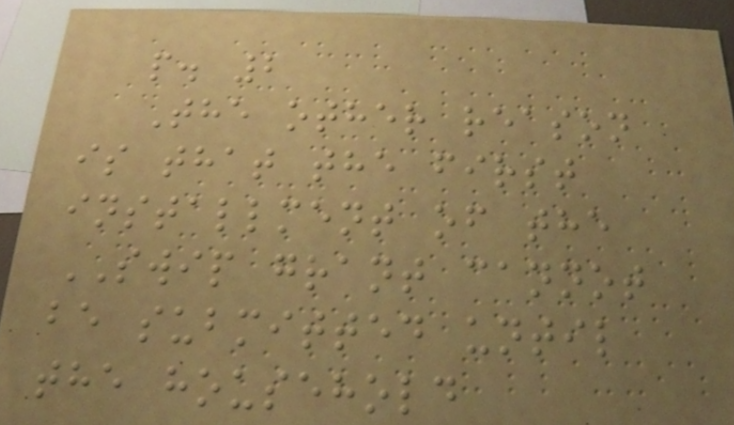p. 2
The other reason
is that the first
installment of the
SWIP grant cannot
be submitted until
the household
